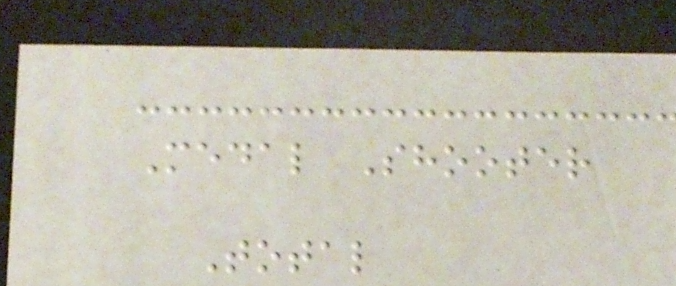Medal Shooter
Total
